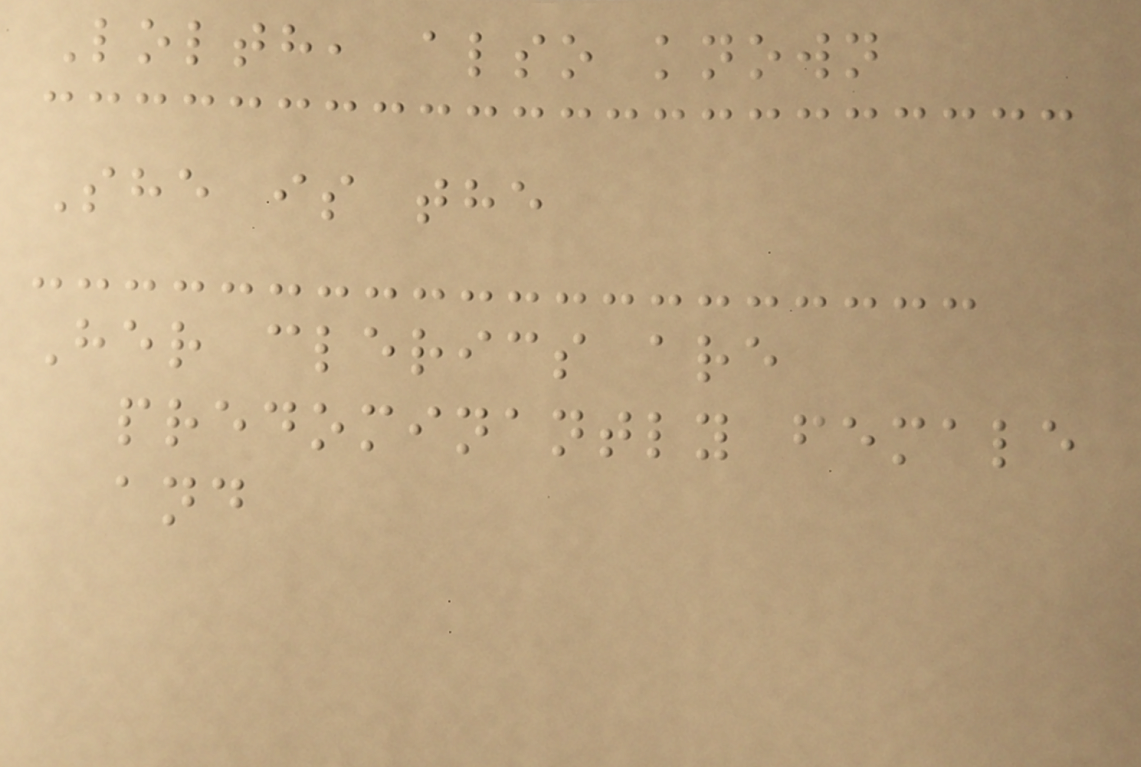Lolth, also known
She is the
Her clerics are
predominantly female
and
